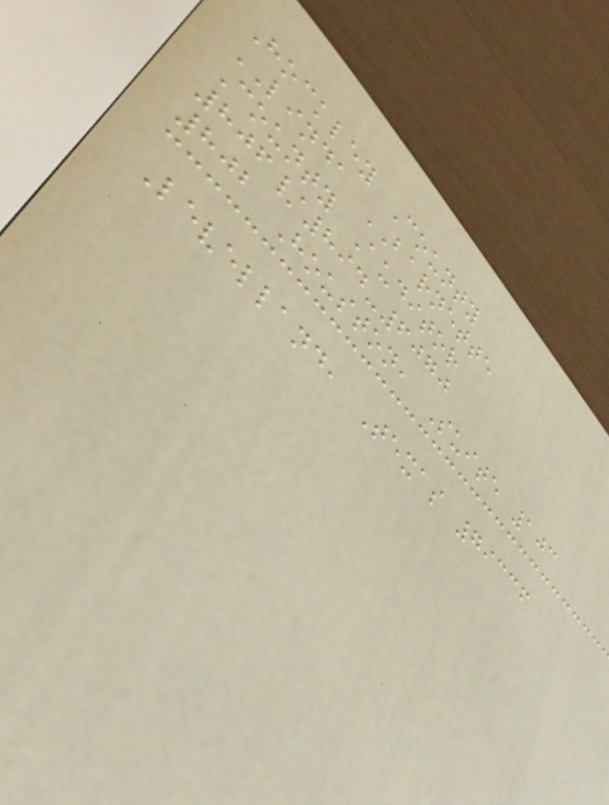Hockley County
LINDA BARNETTE
County Auditor
806/894-6070
802 Houston, Suite 103
Levelland, Texas 79336
